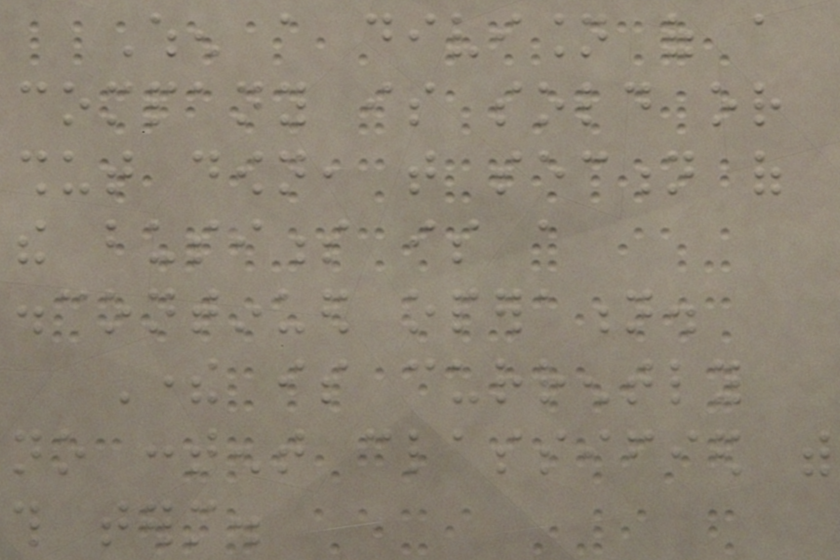When a division of a
company is sold or
shut down, that section of
the business is a
discontinued operation.
There is currently
no content classified with
this term.
